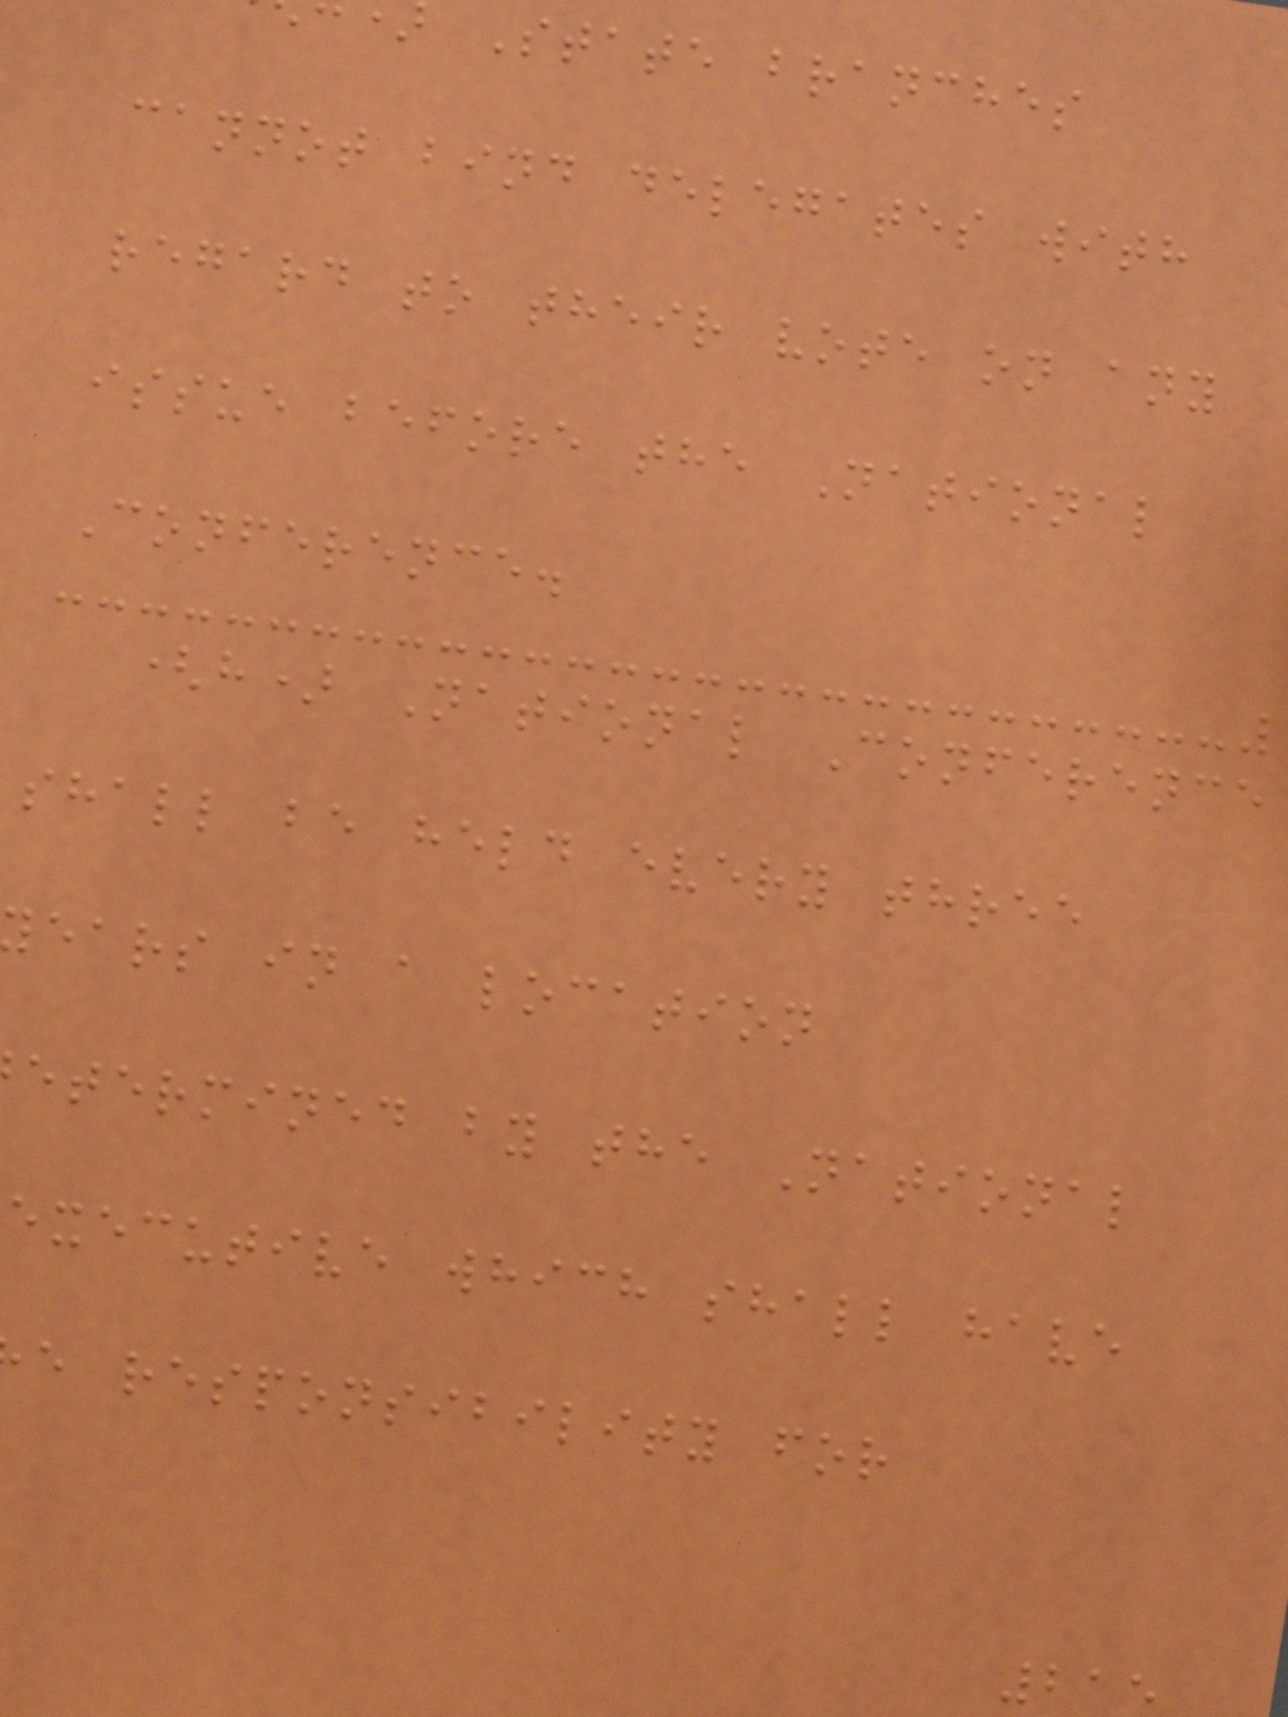State branches
cannot bind delegates with
regard to their vote on any
issue before the National
Conference.
(h) National Conference
shall be held every three
ears in a location
etermined by the National
executive which shall have
e responsibility for
